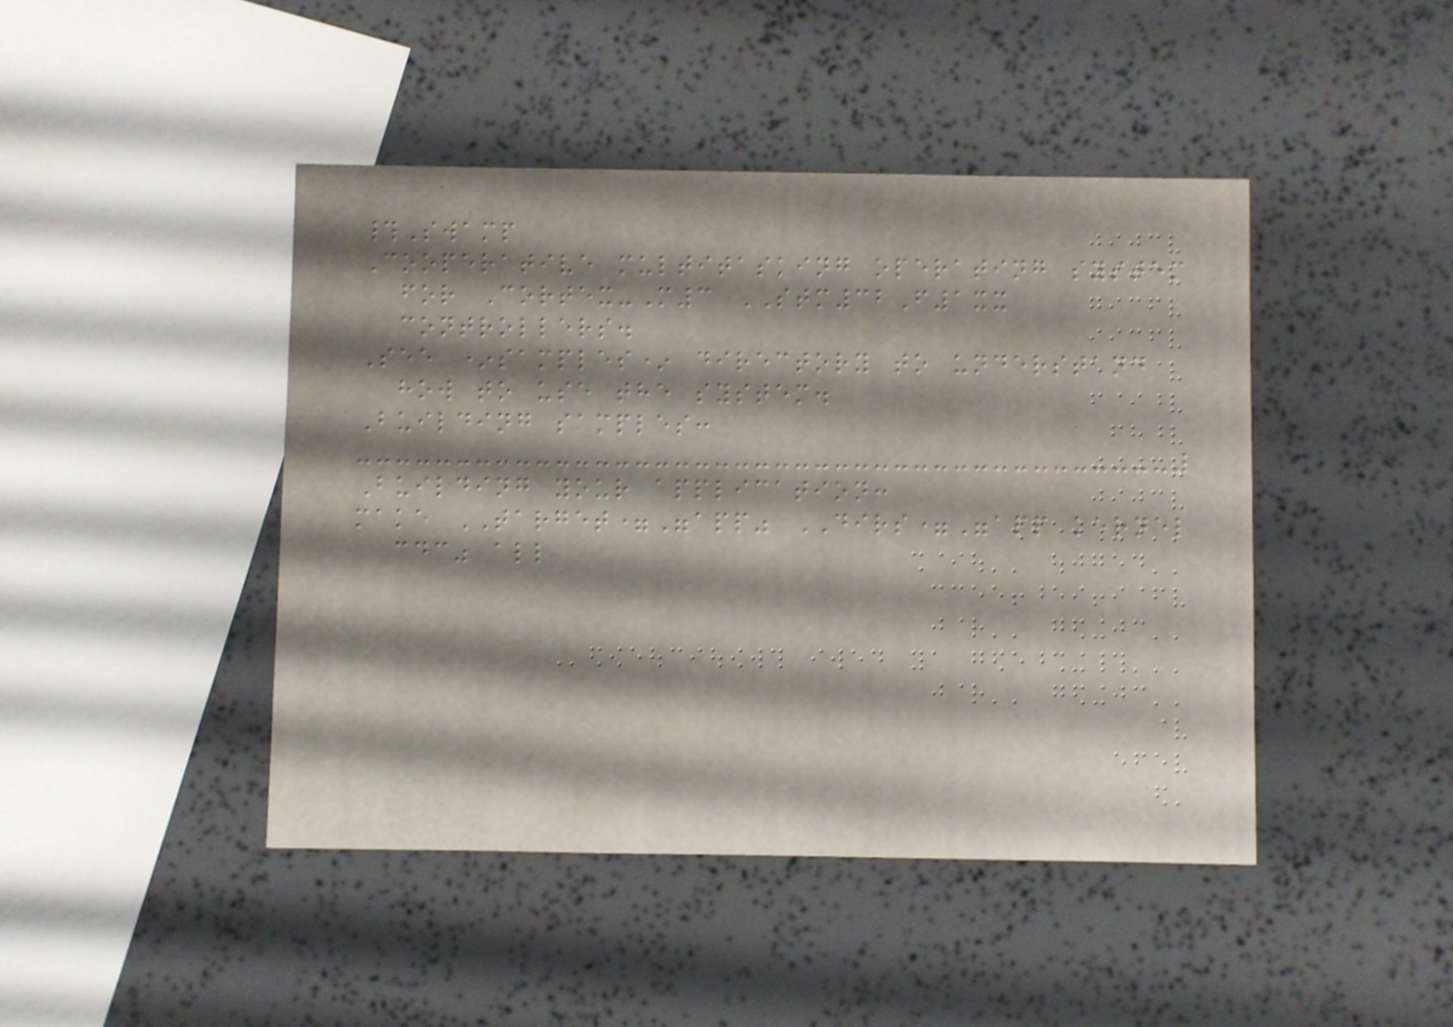#Swamp
Cooperative multitasking operating system
for Cortex-M3 STM32F1xx
controllers.
See *samples* directory to understand
how to use the system.
Building samples:
Building your application:
make TARGET="app" DIRS="app kernel
cdc" all
